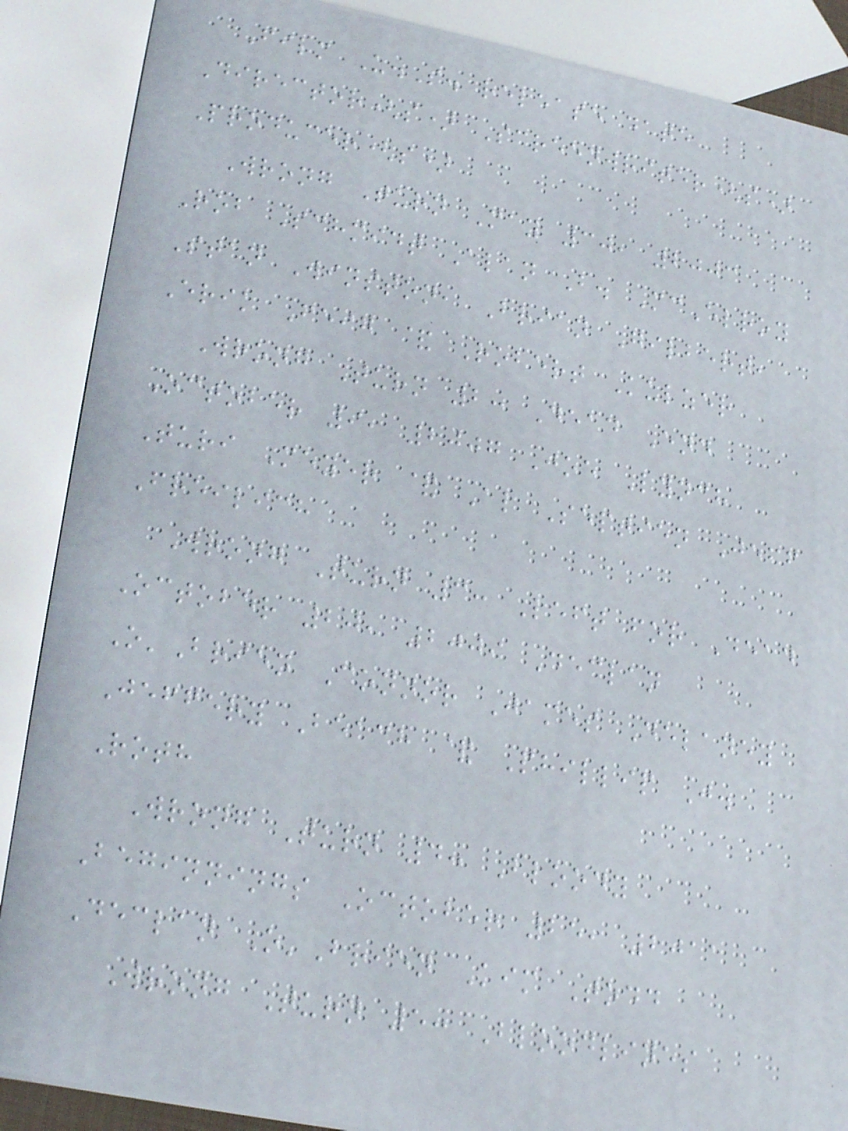Film U.S. release date
Director(s) Screenwriter(s)
Producer(s)
Wrong Turn May 30, 2003
Rob Schmidt Alan B. McElroy
Stan Winston, Brian Gilbert,
Erik Feig & Robert Kulzer
Wrong Turn 2: Dead End
October 9, 2007 Joe Lynch
Turi Meyer & Al Septien Jeff
Freilich
Wrong Turn 3: Left for Dead
October 20, 2009 Declan
O'Brien Connor James Delaney
Jeffery Beach & Phillip J.
Roth
Wrong Turn 4: Bloody
Beginnings October 25, 2011
Declan O'Brien Kim Todd
Wrong Turn 5: Bloodlines
